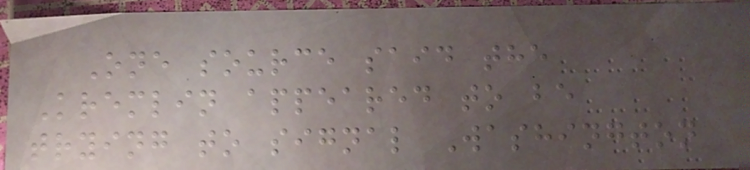One source said the
Kremlin appeared to be
trying to signal Washington
